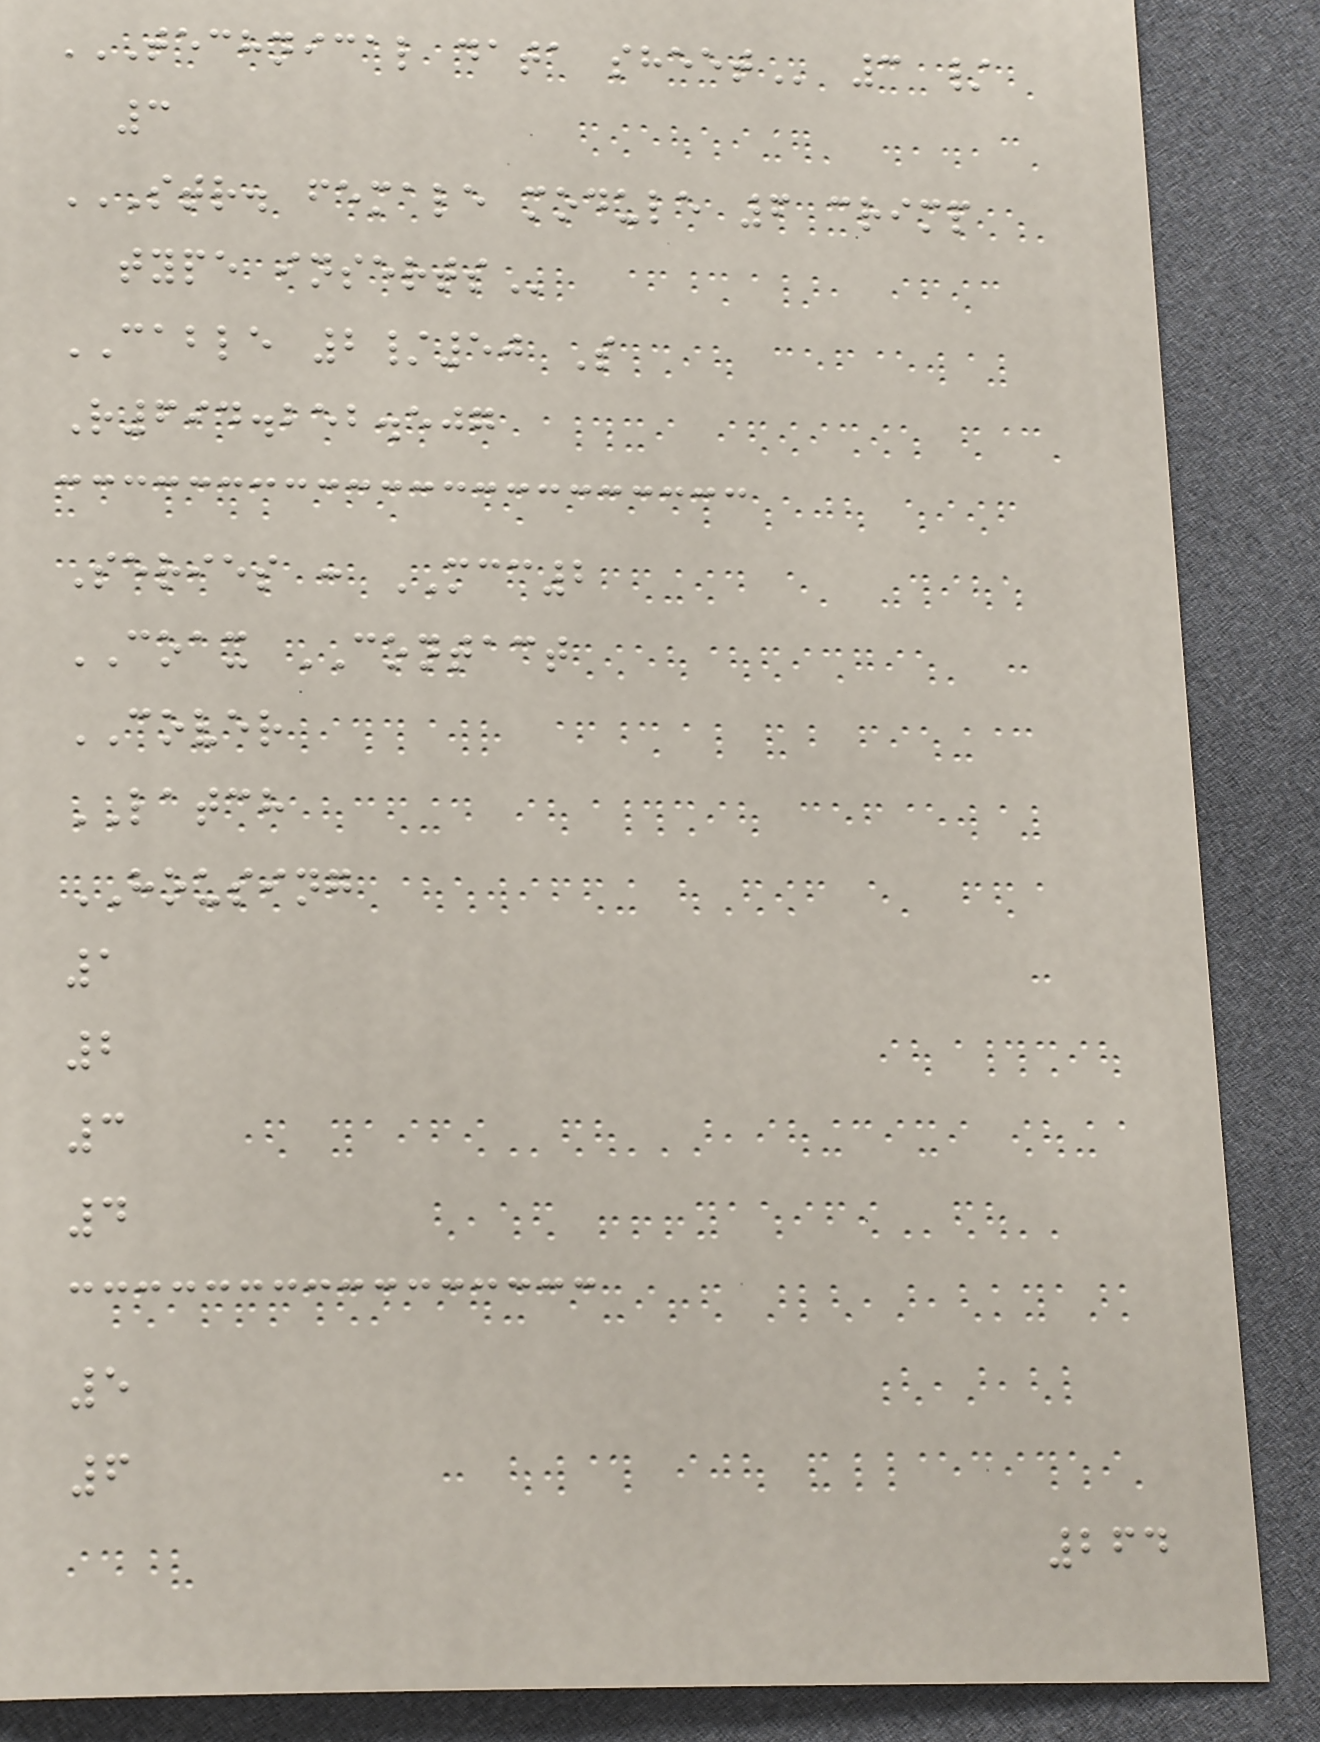TECHNICAL DATA SHEET 3 /
3
STR. FEMALE MODULE 6 CRIMP
TYPE INSERTS
CABLE 2/50 S
R694.252.507
Series : MCC2
COAX CONTACT
COVER
LATCH
HOUSING
1
2
3
4
5
6
264
